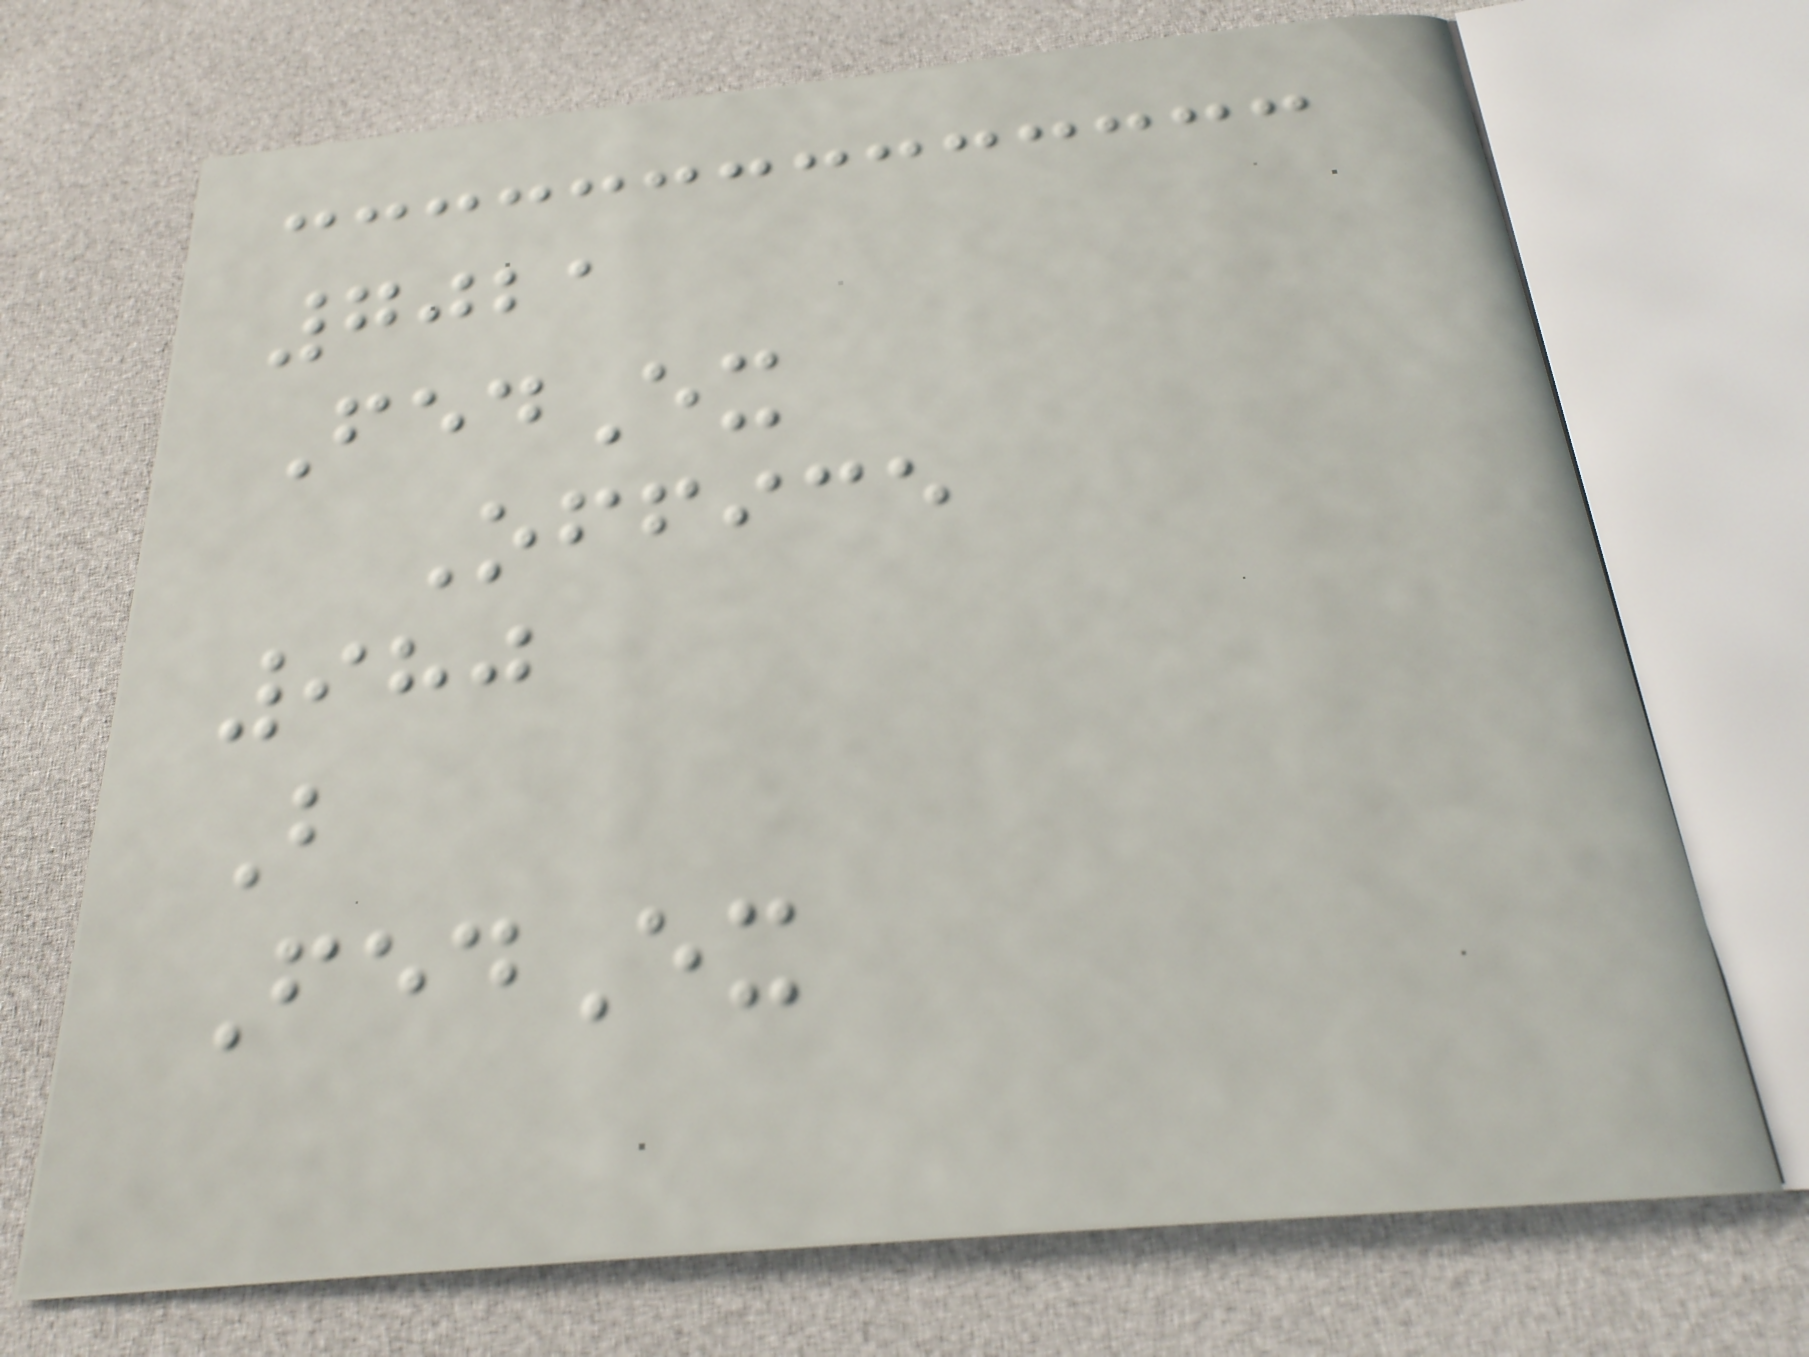7021
FedEx
Office
980
B
FedEx
